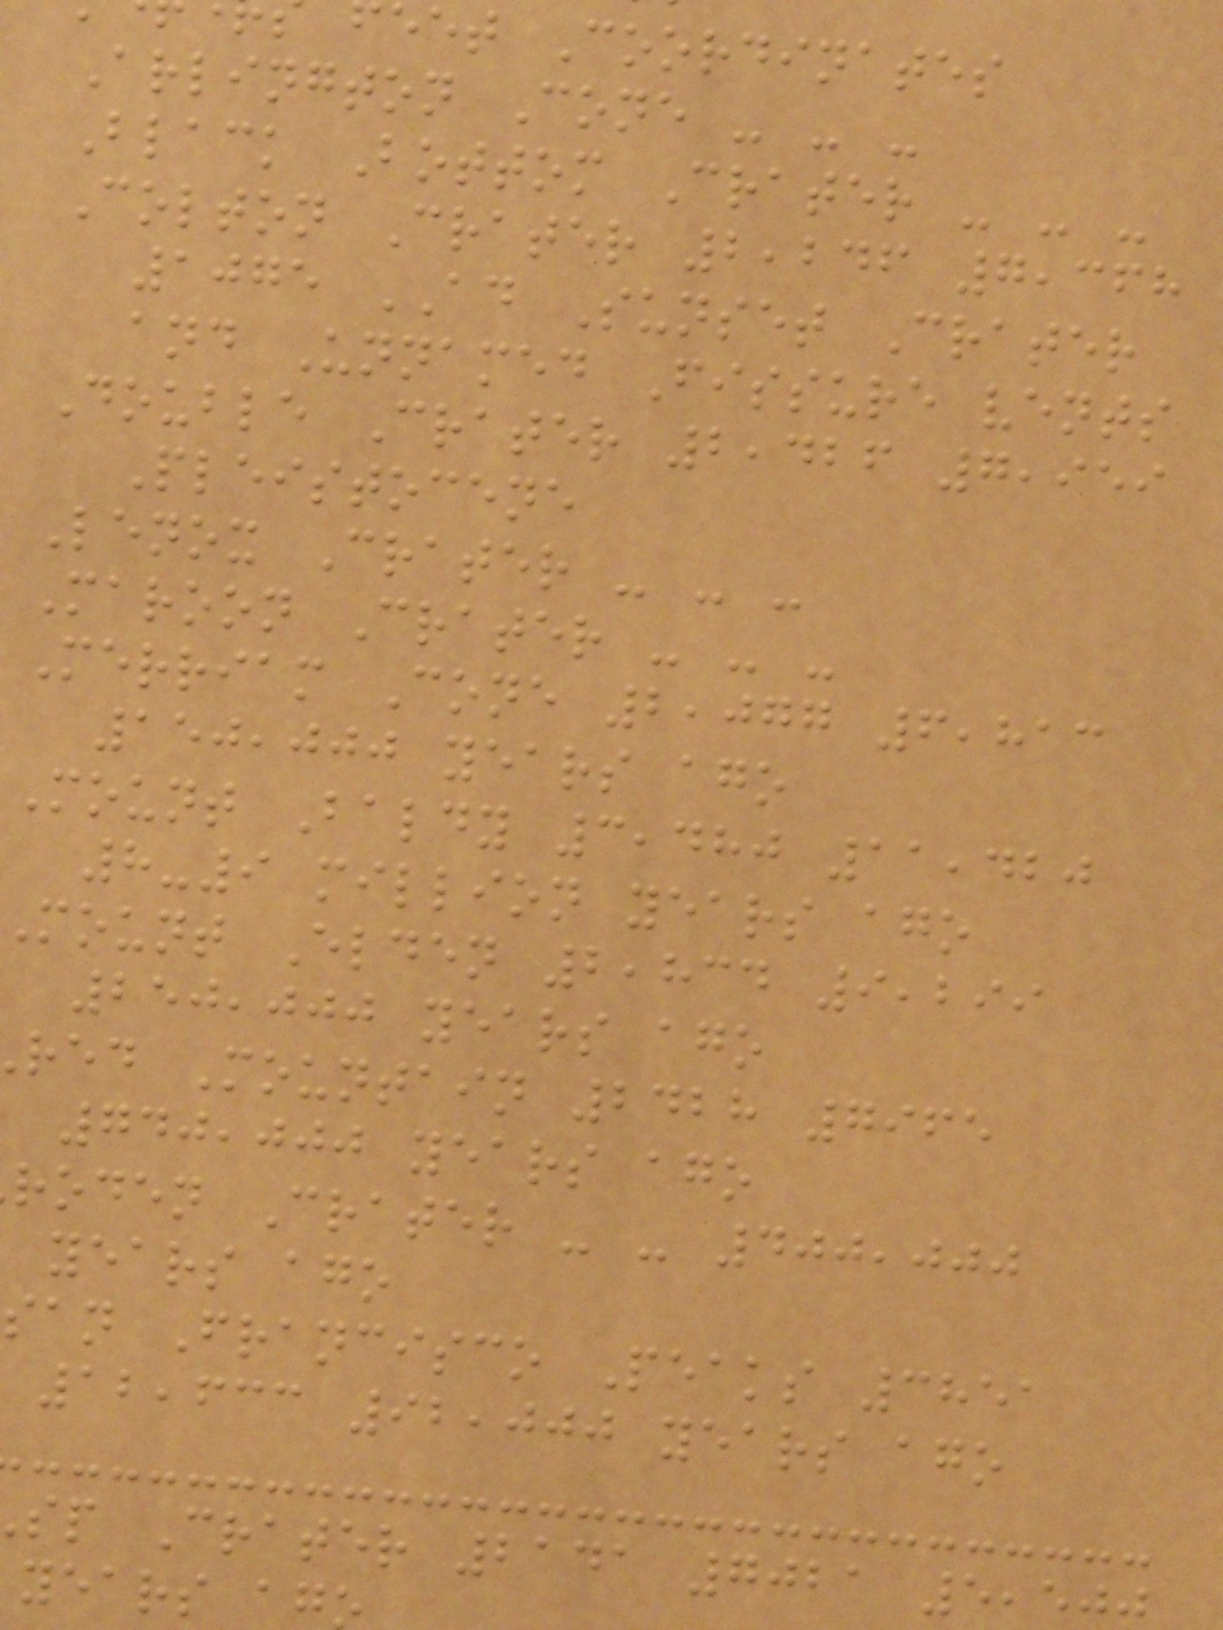eet Coordinates
Arlington Cone - - -
Black Bottom Crater - - -
Colton Crater 2,246 7,368
1075 AD Sunset Crater
and Unnamed Fissure vents
Double Crater 2,426 7,959
Pleistocene
Lenox Crater - - -
Maroon Crater - - -
Merriam Cone 2,077 6,813
150,000 years ago
Mount Baldy 3,480 11,420
8-9 million years ago
mount Elden 2,834 9,299
250,000 years ago
red Mountain 2428 7965
740,000 years ago
roden Crater - - 400,000
years ago
san Francisco Peaks 3851
12,633 92,000 years ago
sp Crater 2141 7021 5,50
years ag
